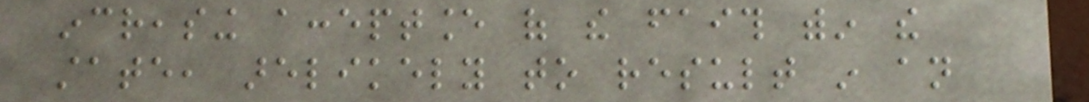increasing acceptance of the faith within the
state, arelikely to result in an
